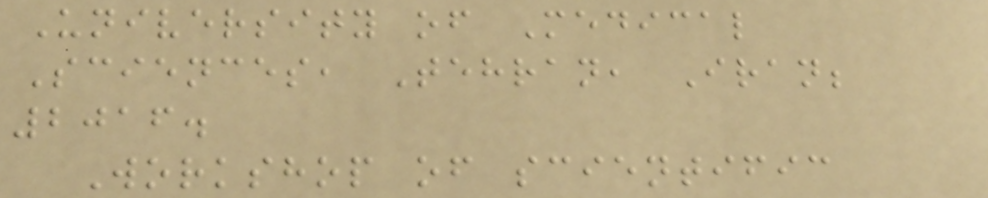University of Medical
Sciences, Tehran, Iran;
2016.
Workshop of scientific
